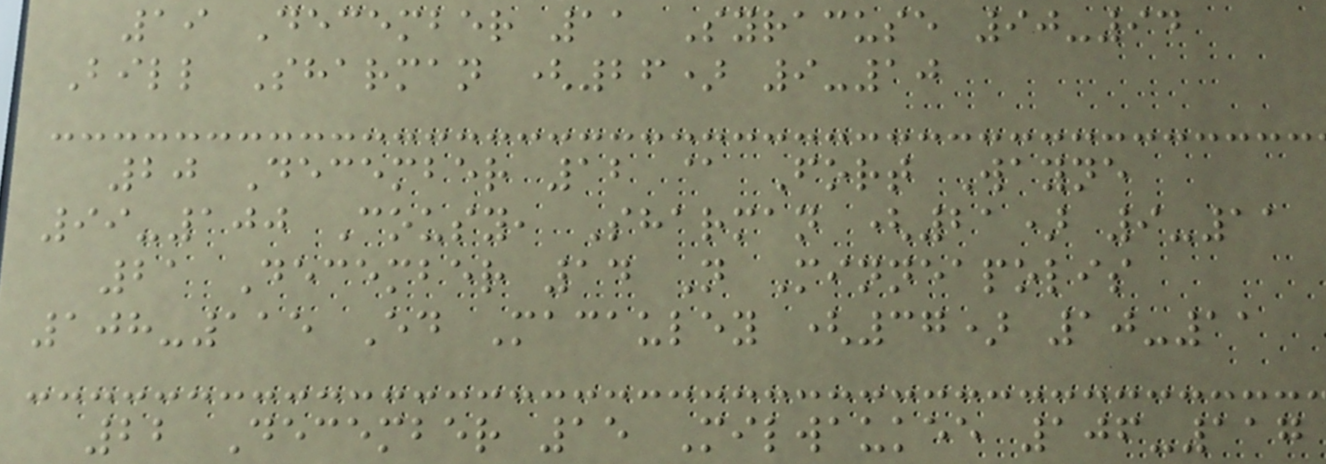19 December 11 Syracuse 90-94
Bill Sharman (26) 9-10
20 December 12 @ Fort Wayne
99-100 Cousy, Sharman (21) 9-11
21 December 14 N Minneapolis
108-115 Ed Macauley (37) 10-11
22 December 15 Milwaukee 106-117
